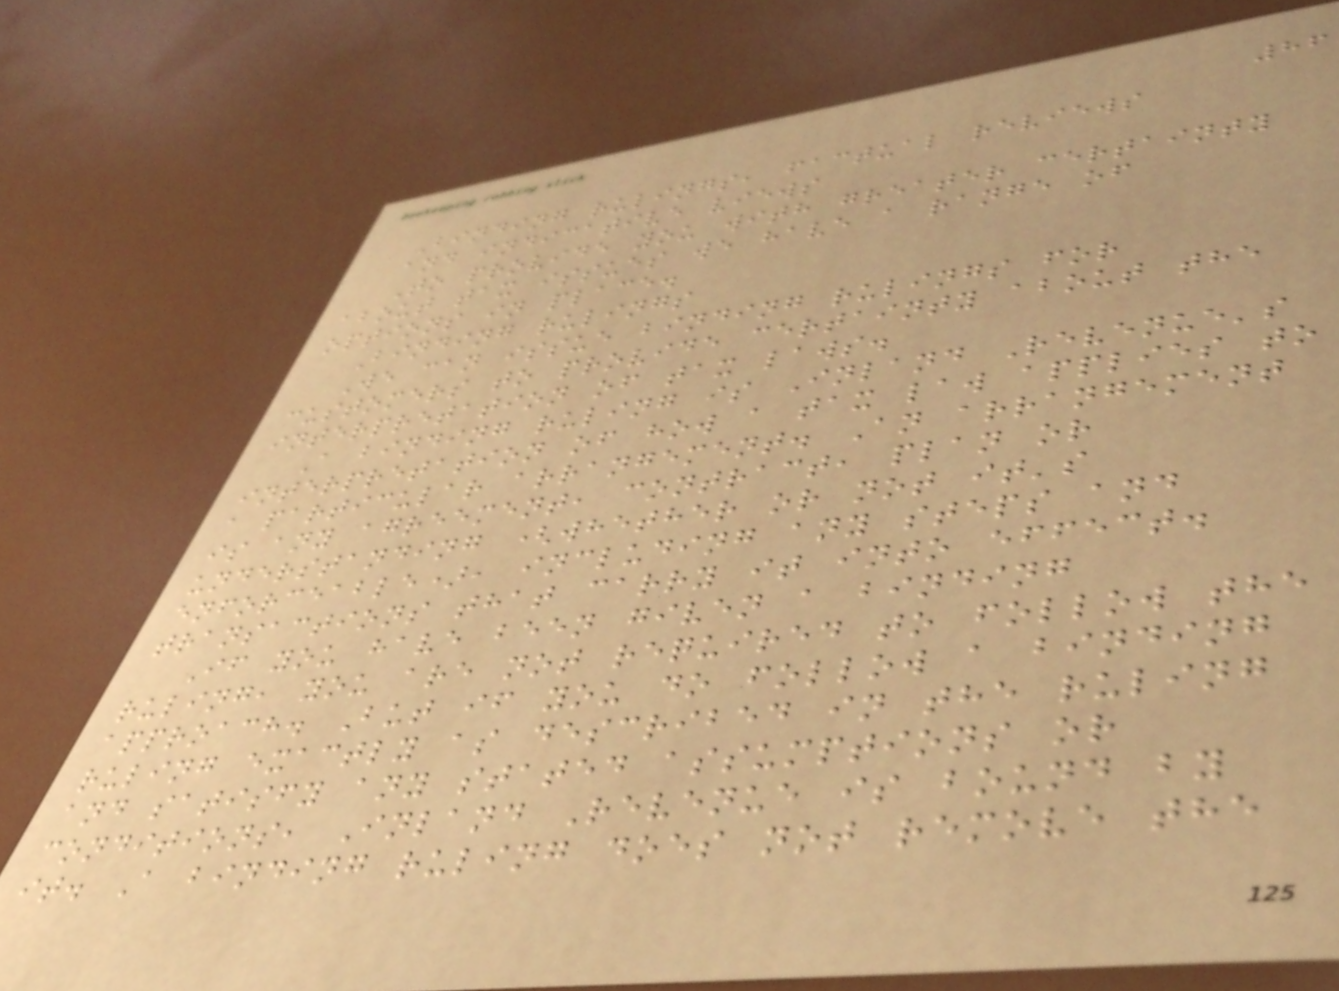86
Binding rulings, factual reviews
and indicative views
To provide you with greater certainty
about tax issues we have a range of
options in place.
Binding rulings
We can issue binding rulings for
customers to provide certainty about the
interpretation of tax laws.
A binding ruling is Inland Revenue's
interpretation of how a tax law applies to
a particular arrangement. An arrangement
is any agreement, contract, plan or
understanding (whether or not it's
enforceable), including any steps and
transactions that carry it into effect.
If you have been given a binding
ruling, you are not required to follow the
approach. But if you do follow a binding
ruling exactly as described in the ruling
and satisfy any stated assumptions or
conditions, Inland Revenue is bound by
it. A binding ruling does not remove the
